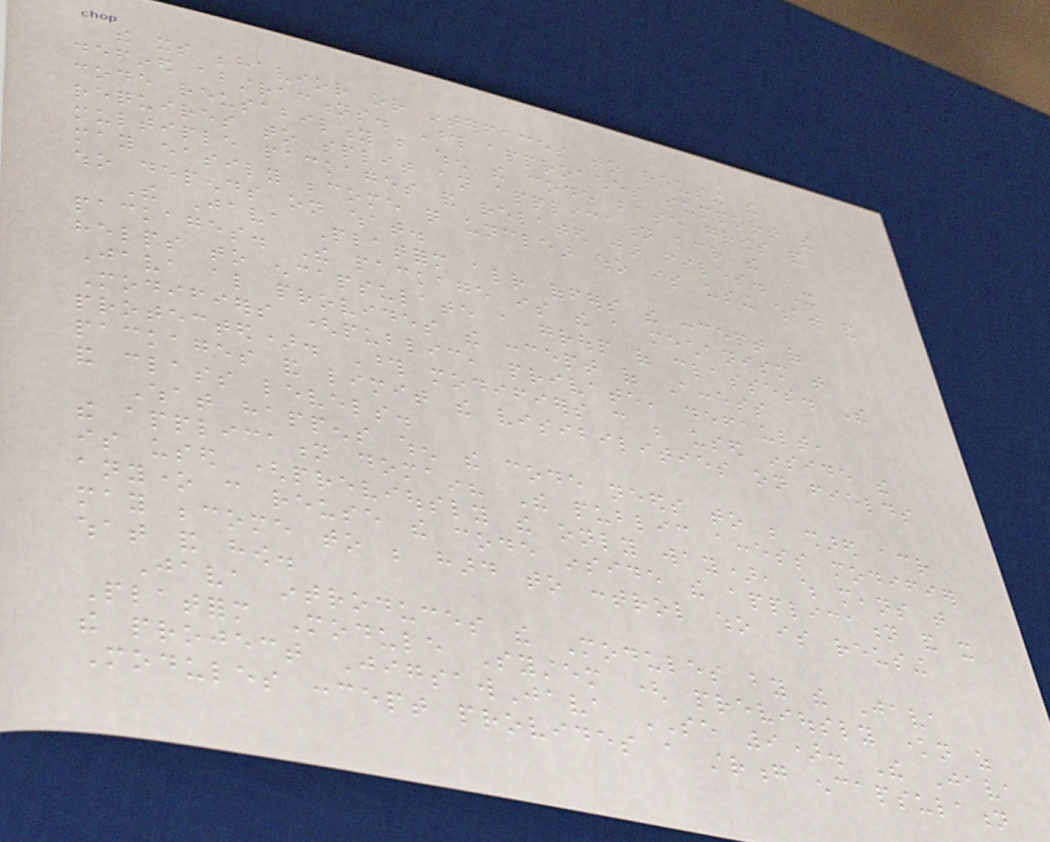the its behavior or interfaces to reusing the
defined abstractions. Those approaches support the
code reusability but when the code base grows and
requires to split an application across the
multiple packages and related jar files. It
may easily become quite unclear who is using what and
who depends on what.
The Java Platform already offers the concept of
packages. The package is the a mechanism that
helps to encapsulate a group of classes. The
Java also provides the concept of Access
Modifiers (public, private, default,
protected). Those modifiers can be used inside the
packages and limit the visibilities on fields
and class levels.
What happens when the code needs to be shared across
the application domain? The public access modifier
is used (previously the only way), which means that
anyone can reuse the code inside the application and it
may become to be hard to control who is reusing
what and how.
Java introduces the Modules by the Java
Platform Module System ( previously known as
the project JigsawJava SE 9). The Java
Modules concept provides a strong encapsulation
